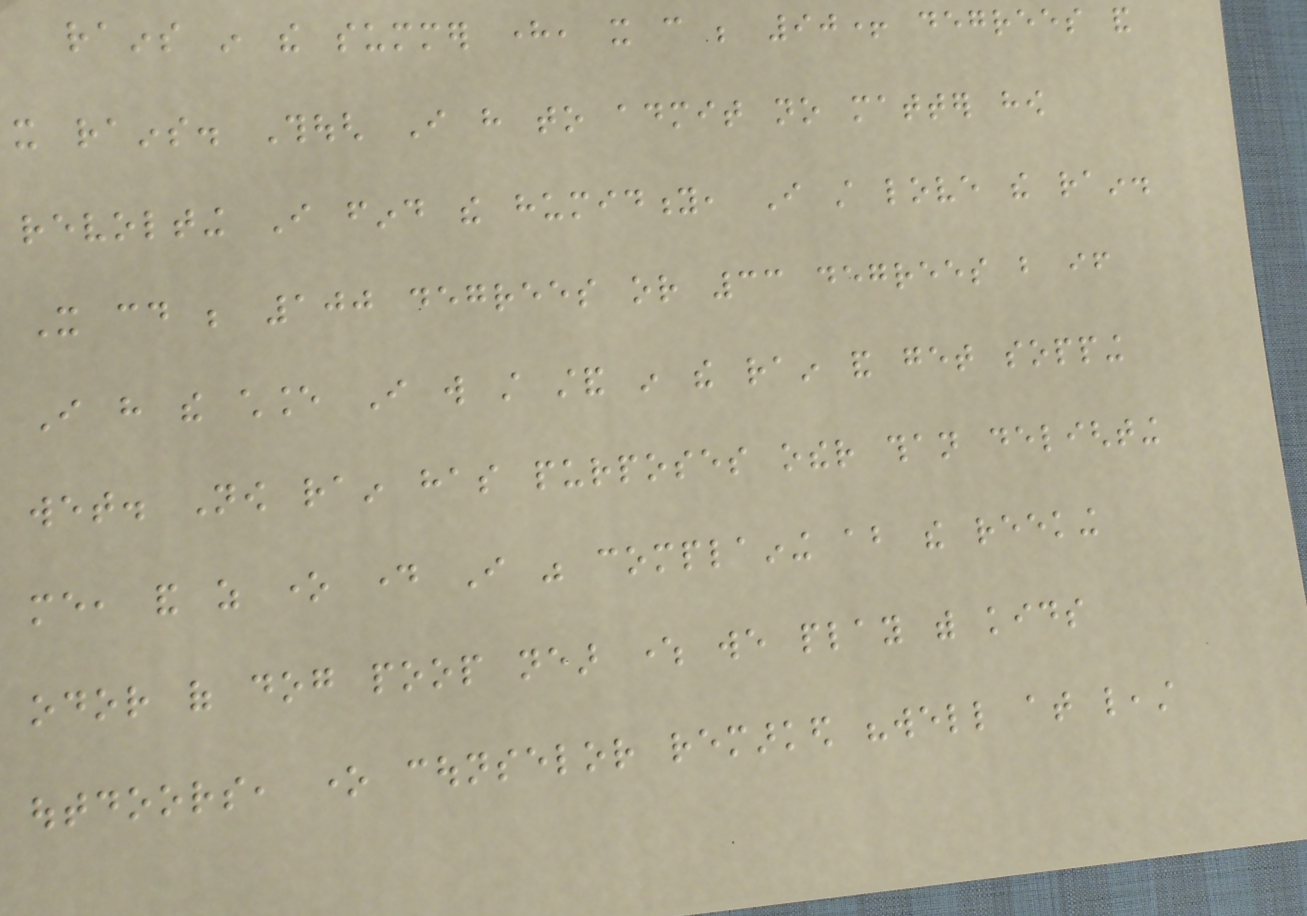rains in the summer here, it can be 90+ degrees and
it rains. Though I have to admit no matter how
revolting I find the humidity, I still love the rain.
It could be 100 degrees or 33 degrees but if
I have the chance I will still stand in the rain and get sopping
wet. Now rain has purposes other than delighting
me, and as one day I was complaining about the reeking
odor of dog poop near where we play with kids
outdoors, one counselor remarked "well at least
